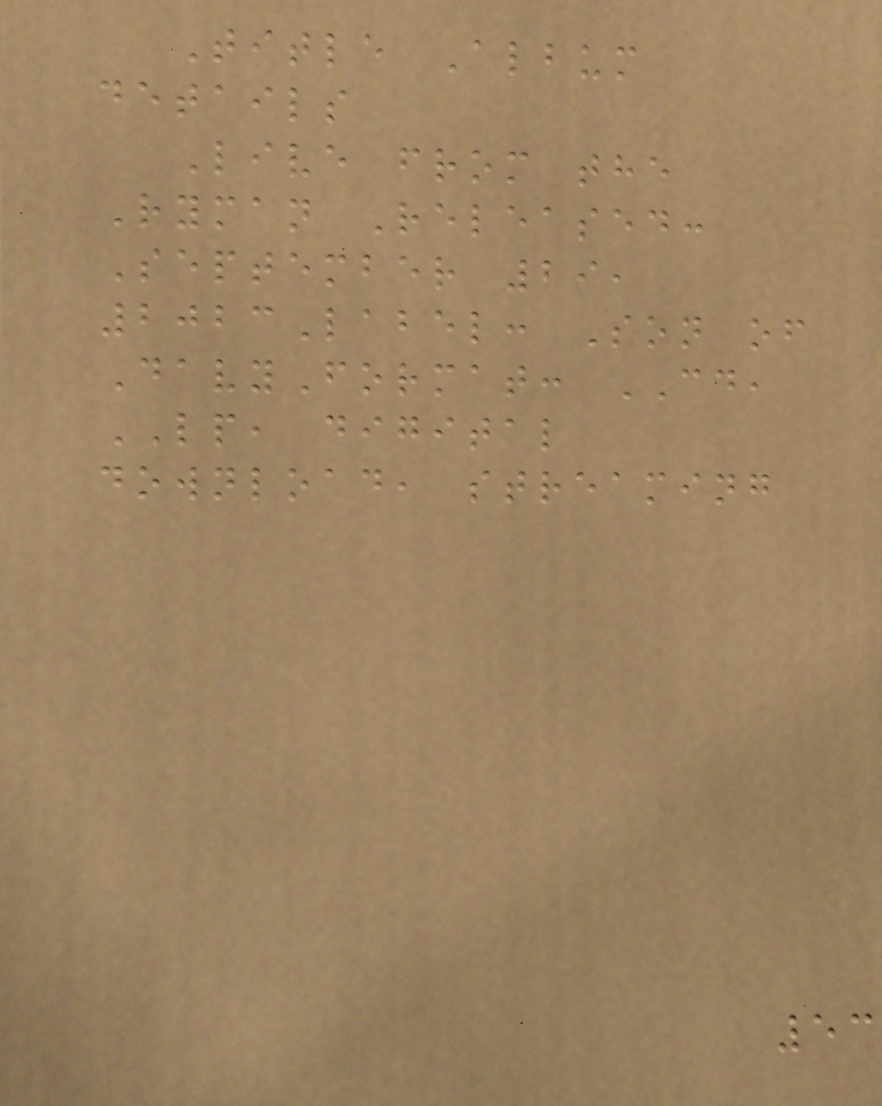Title Album
details
Live from the
Ryman Released:
September 29,
2023Label: Son of
DavyFormat: CD,
LP, digital
download, streaming
53
